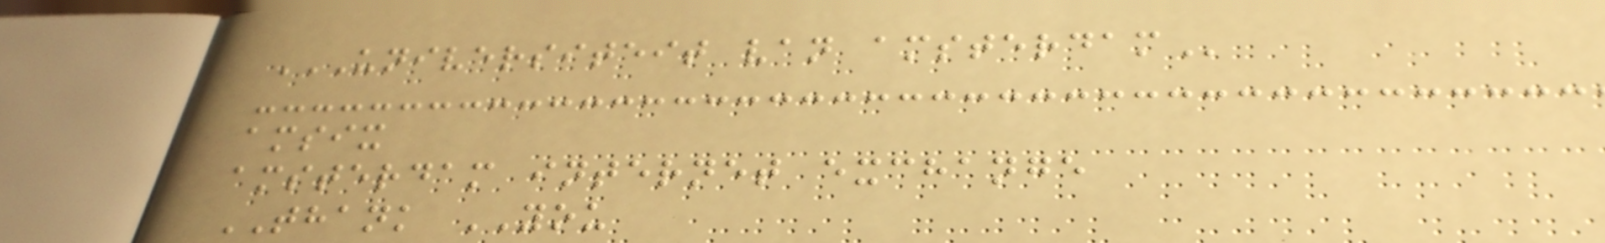UNIVERSITEIT VAN AMSTERDAM
amsix
amsterdam internet exchange
THANK YOU
